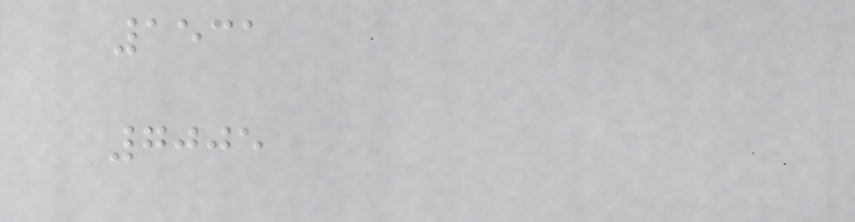1531
7005
